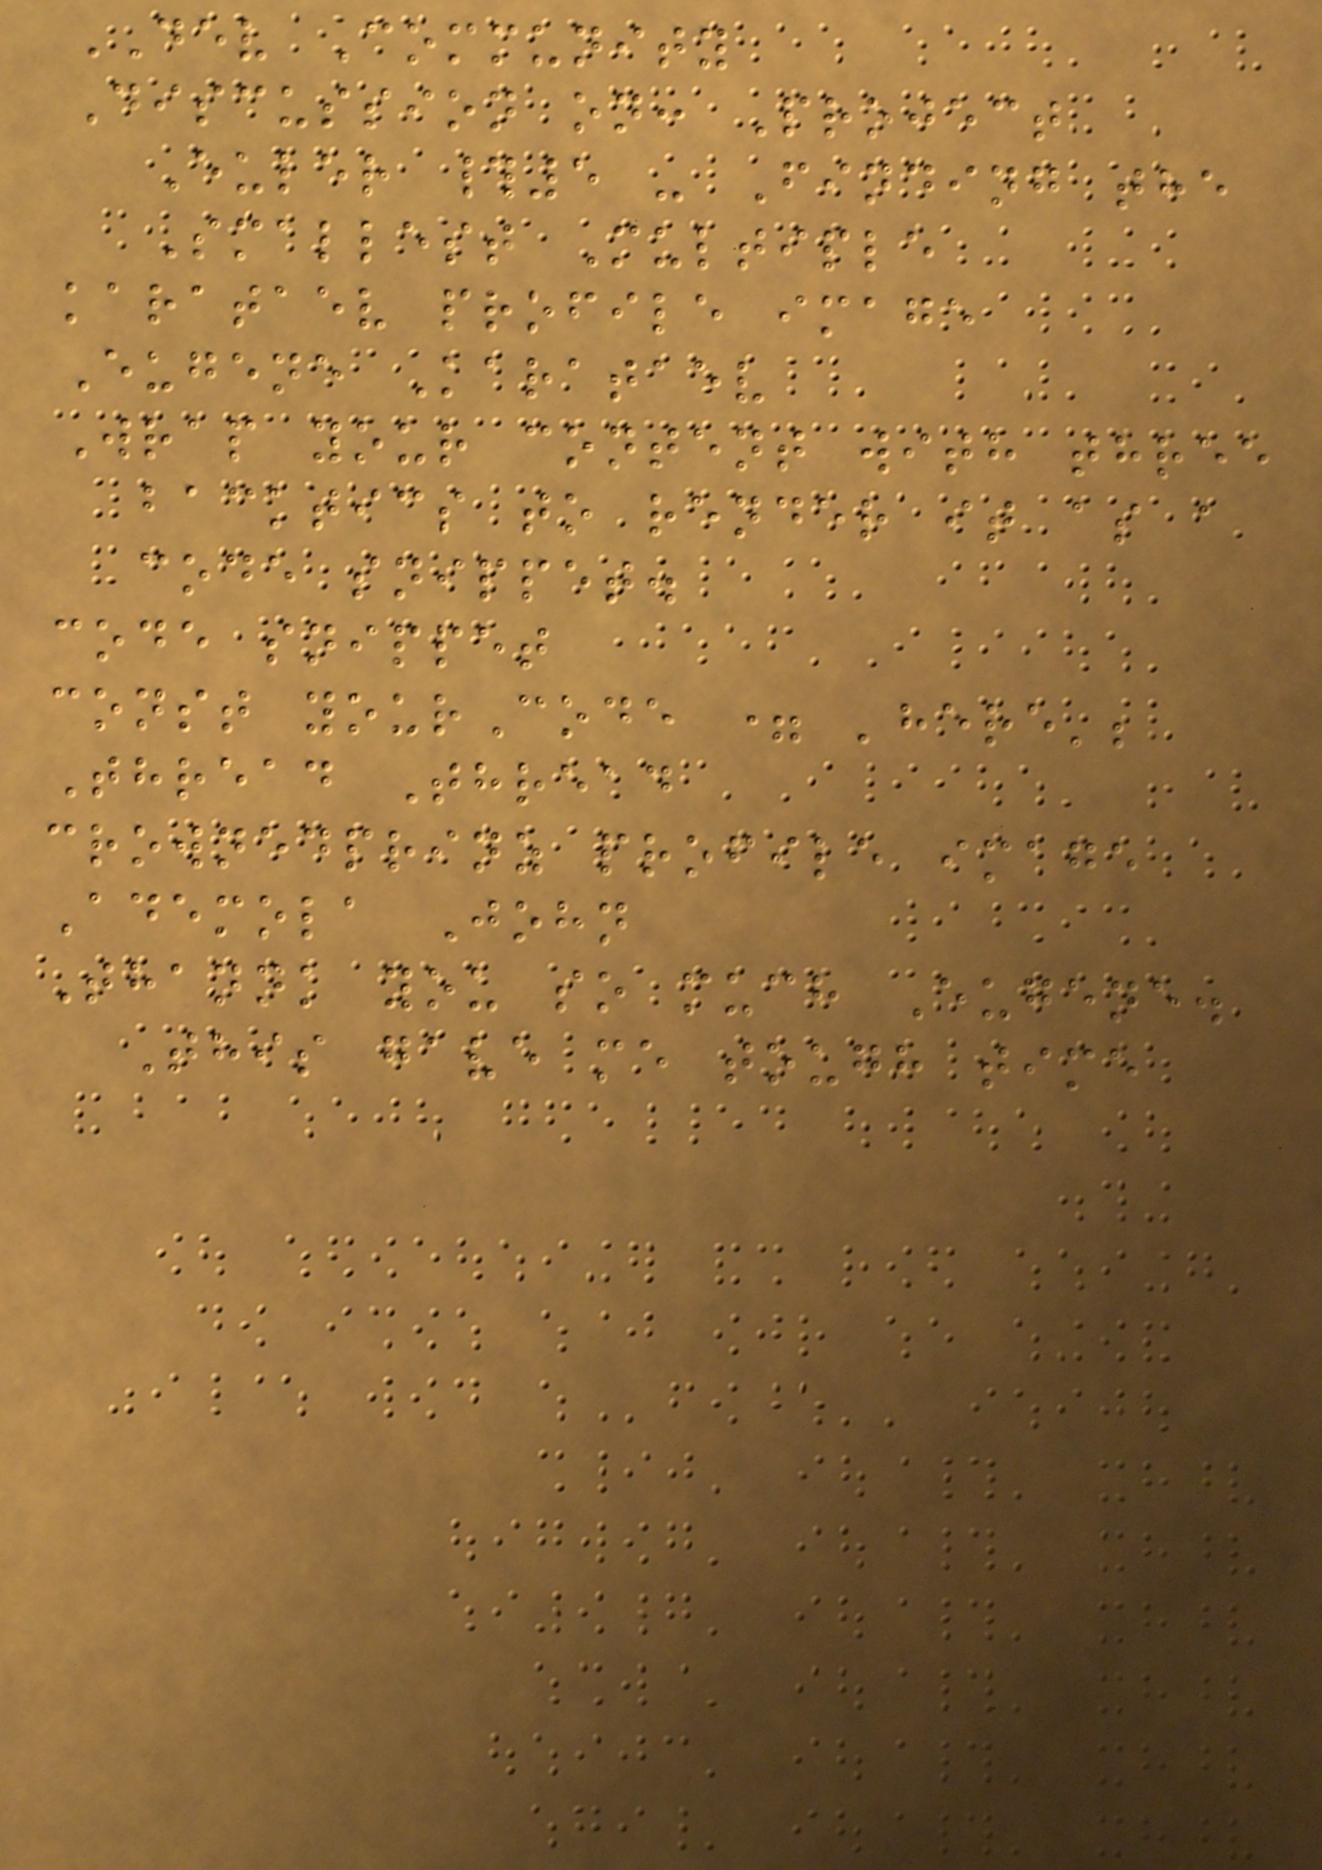DEV Community
Discussion on: Project
Euler #5 - Finding the
Smallest Multiple
karataev profile image
Eugene Karataev
Wrap your content with three
backtics to render it as a
code snippet.
code snippet
const yourCode = 'here';
Thread Thread
crownedprinz profile image
Ademola John
Thannk you so much Eugene.
This gave me tough time
